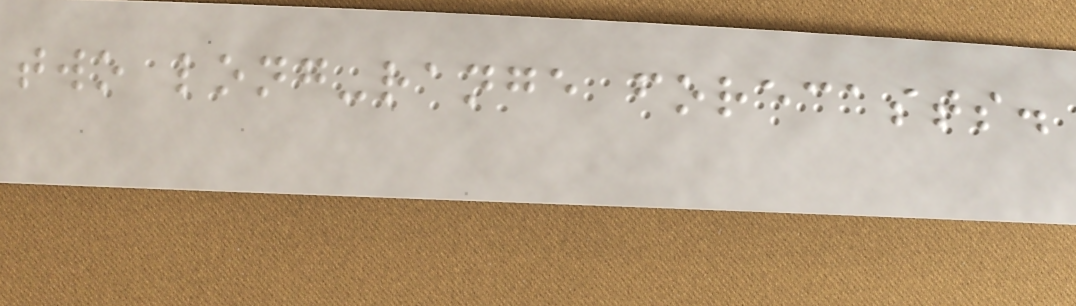two long-range forecasts.
